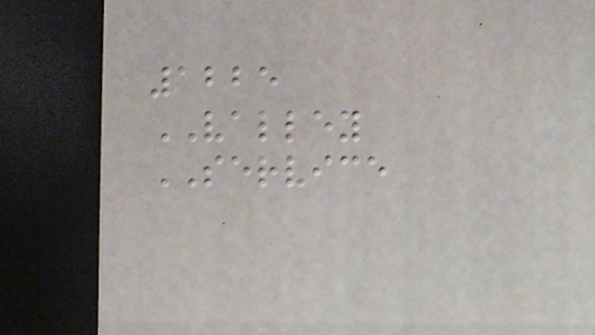1225
VALLEY
SERVICE
